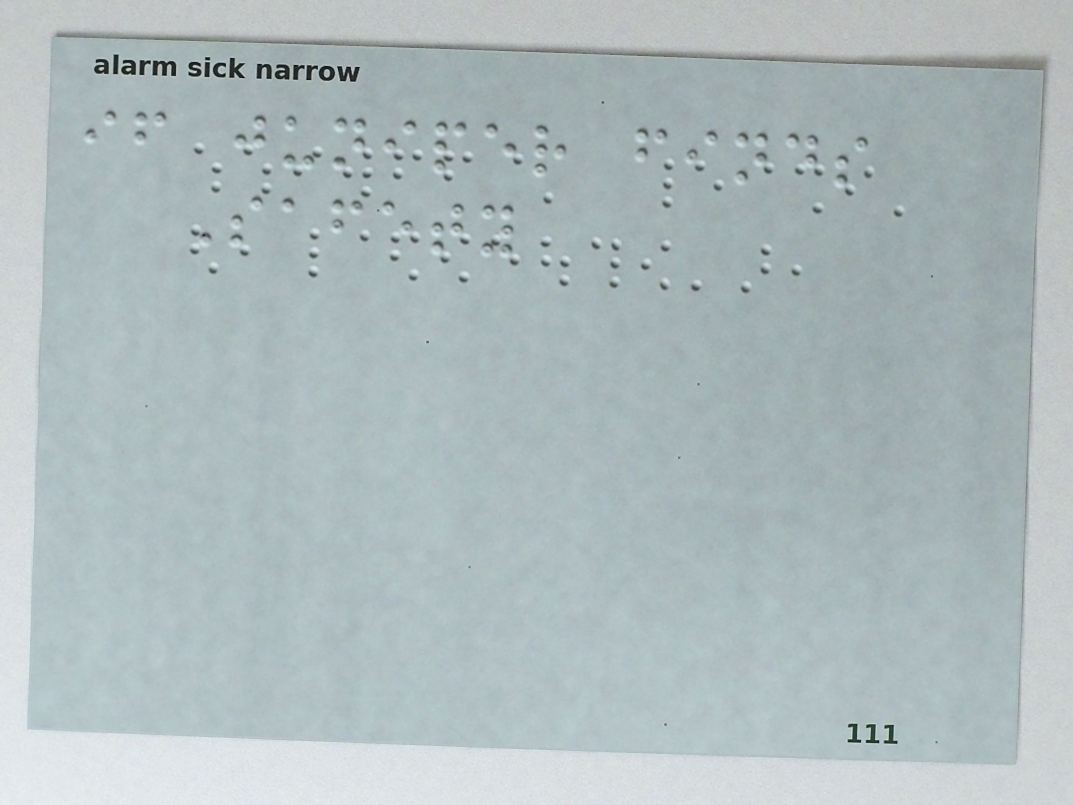if juniper finds
Safety
